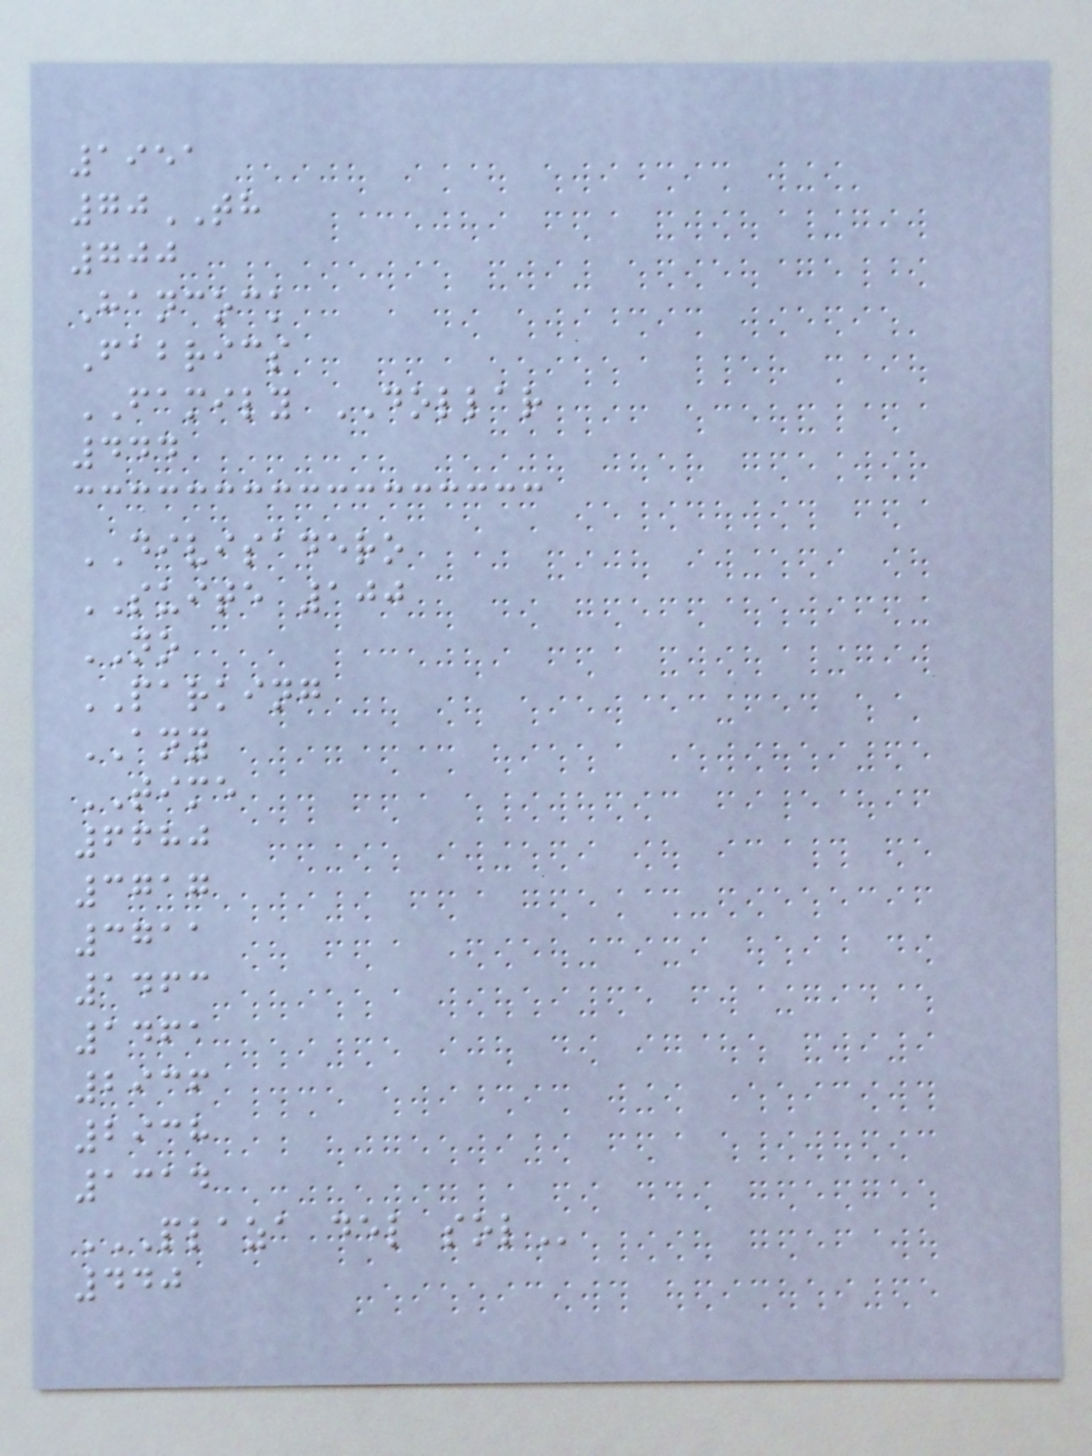1951
70TH
700
Hancock
Fabrics
FAMILY DOLLAR
444
DIVISADERO
SUITE 100
NO
PARKING
ANY
TIME
6680
3717
3711
1463
1461
2936
2938
1314
PLAZA DEL SOL
440
